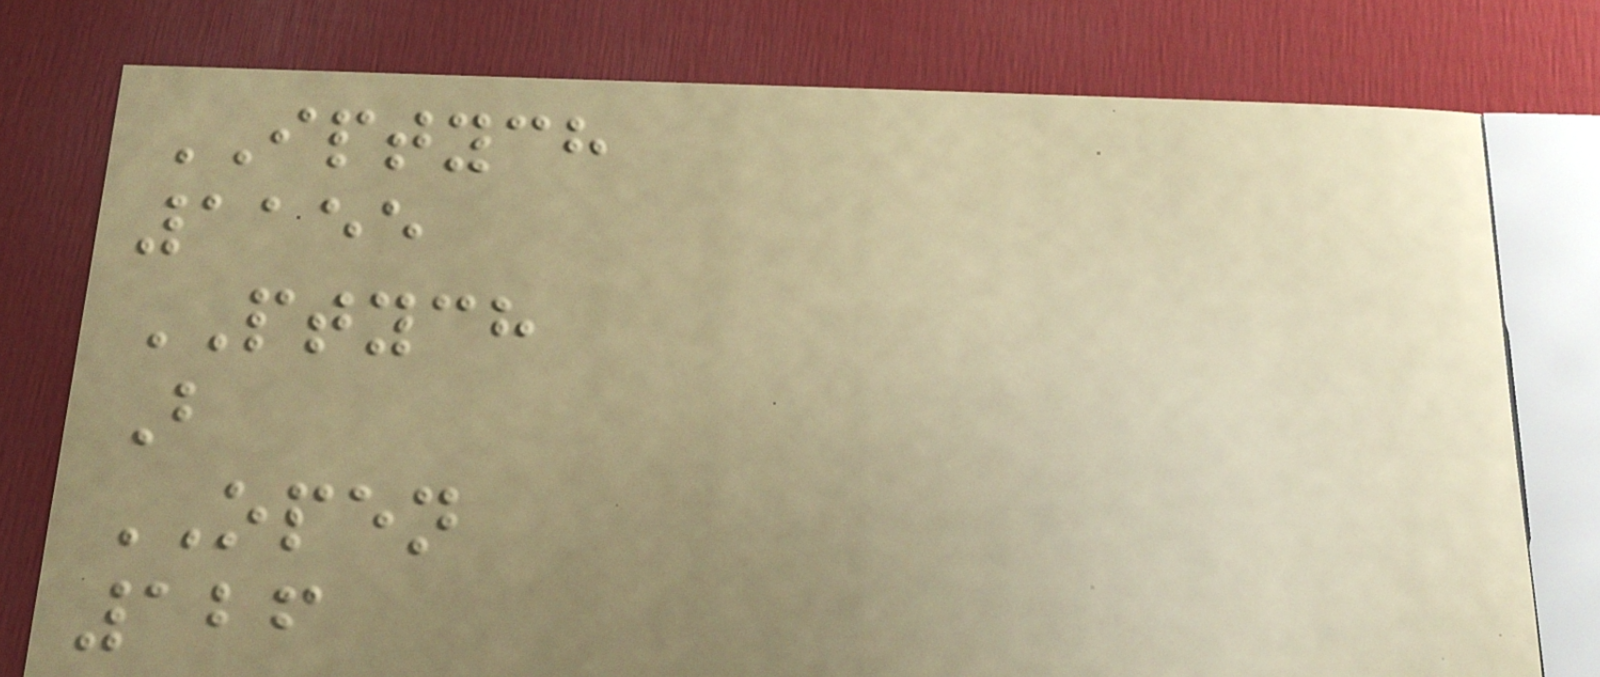IPTYCH
1155
PTYCH
B
OPEN
126
